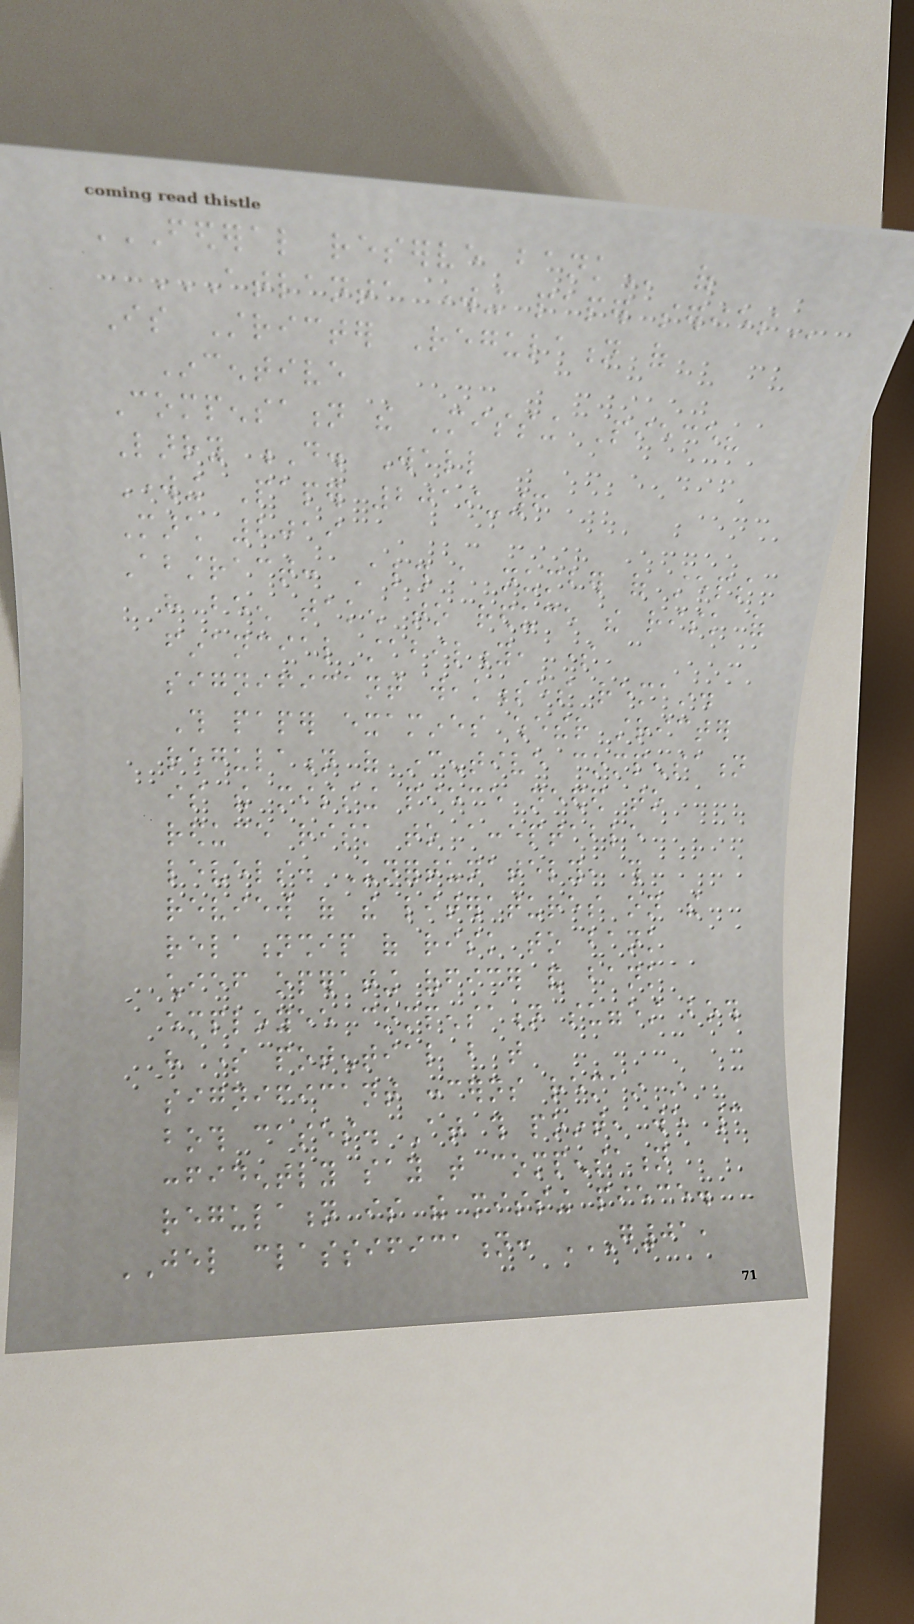FEDERAL RESERVE BANK of
ATLANTA WORKING PAPER SERIES
Is Stricter Regulation of
Incentive
Compensation the Missing Piece?
Larry D. Wall
Working Paper 2019-6
March 2019
Abstract: Although a number of steps
have been taken to reduce the risk of
financial stability, some
significant weaknesses remain.
This paper examines whether stricter
regulation of incentive compensation
is the missing piece needed to
reduce risk to acceptable
levels. Unfortunately, this
review of the literatures on the
relationship of risk to bank
chief operating officer and bank
employee compensation suggest both
have some potential but that
significant concerns remain in
both cases. At this point, we cannot
confidently say that compensation
regulation is the missing piece.
JEL classification: G01,
